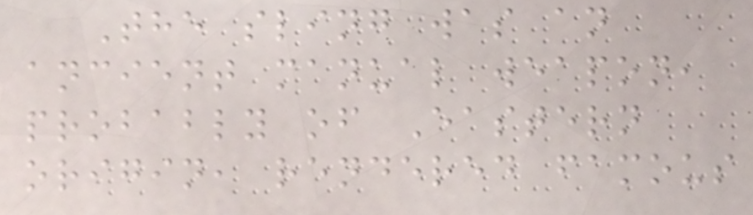The sling was an
ancient manual weapon,
probably of Eastern
origin, rendered famous
